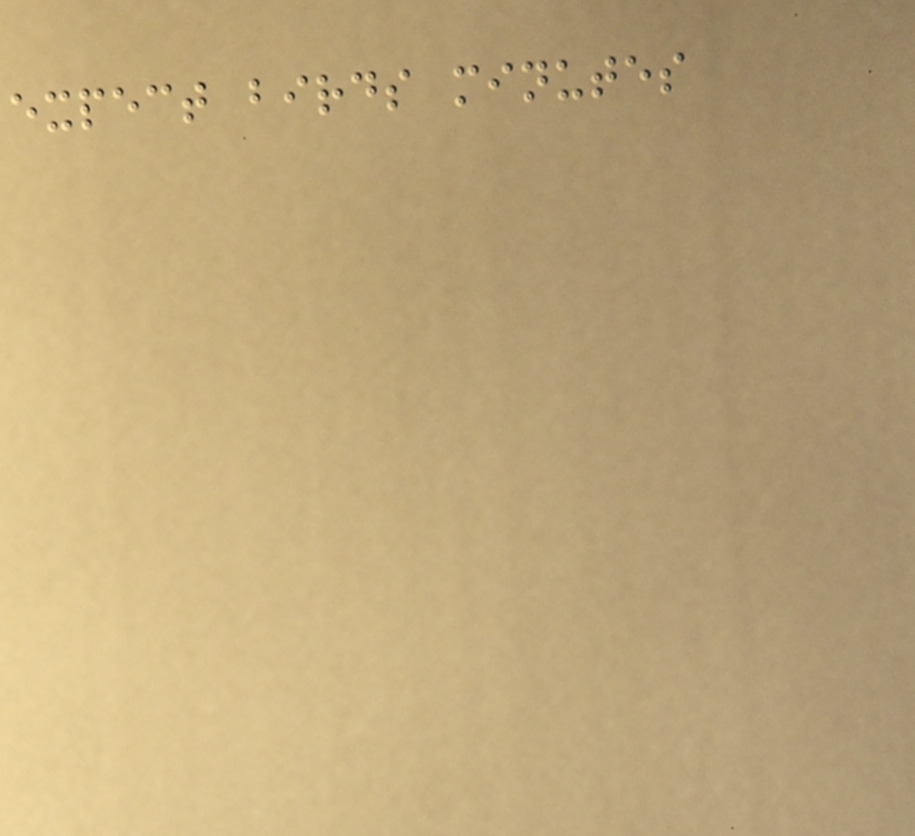expect birds minutes
